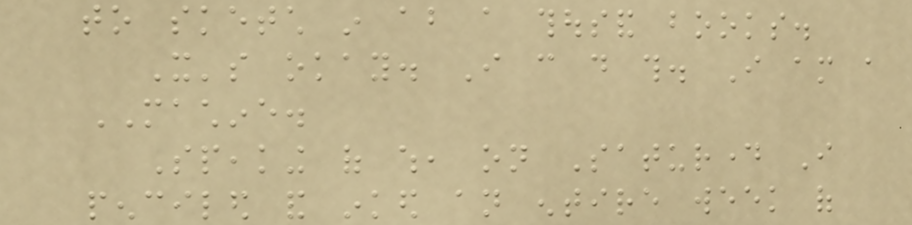to sketch in about a thousand books.
It's okay. I can do this. I am a
MACHINE.
Speaking of which, on Saturday I
penciled and inked an entire week of
